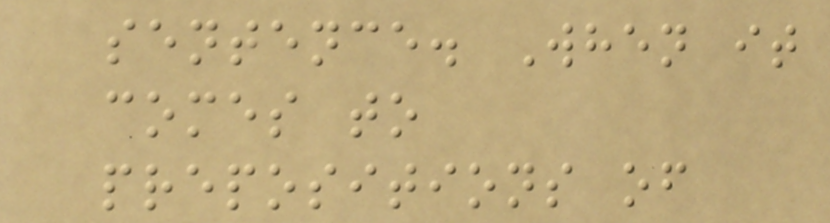sentence. When it
comes to
prepositions of
